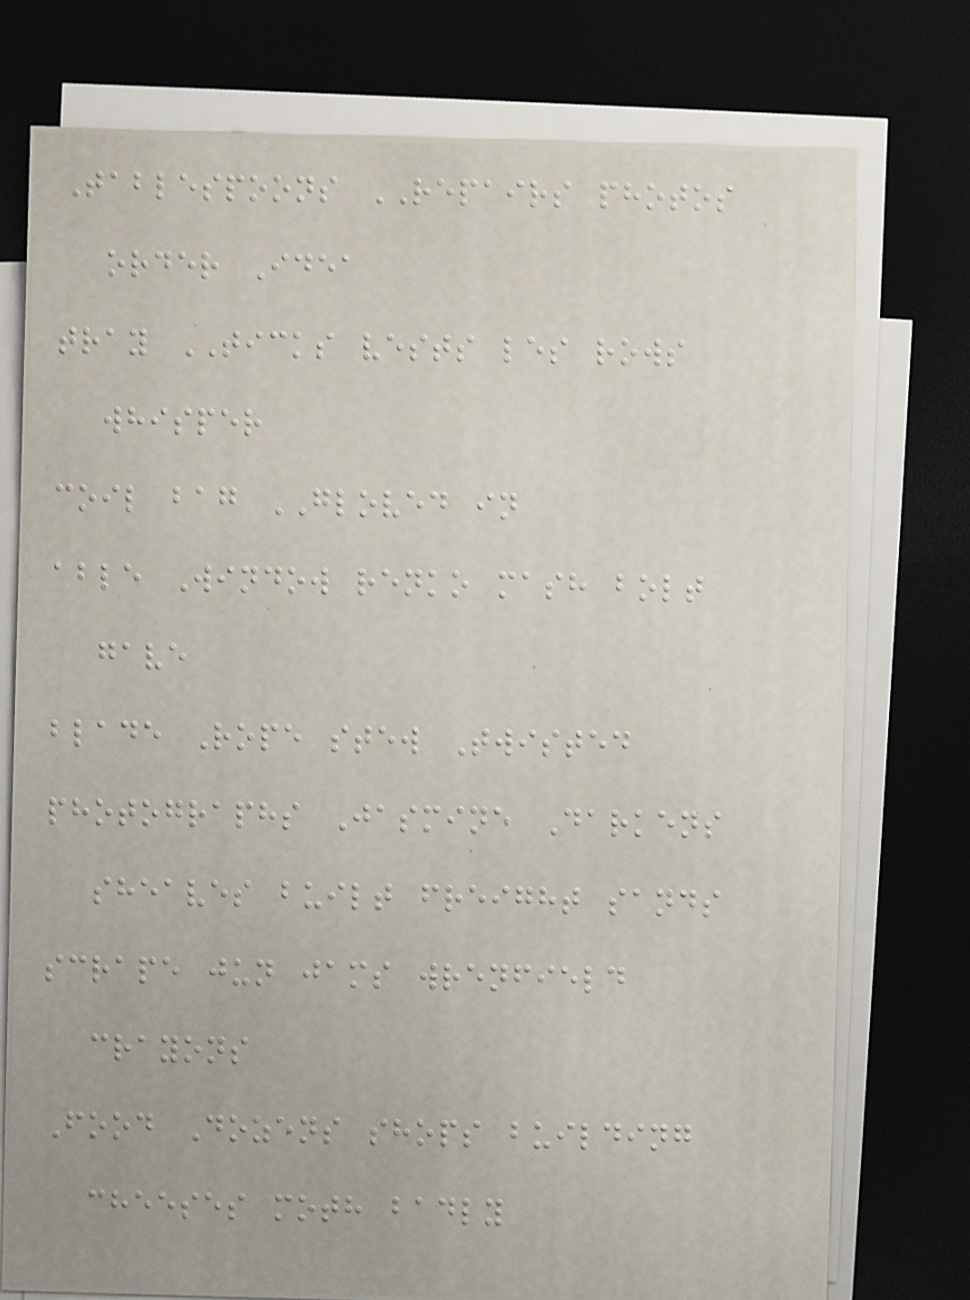Tablespoons REPAIRS photos
order Idea
tray TICKS vests les rows
whisper
coil bag GLOVED in
able Window renko mash bolt
gave
blade Rope stew Twisted
photographs Jasmine Darkens
sheaves built freight sands
scrape jun jams wrenfield
crayons
Food Dozens shops building
cheeses moth badly
